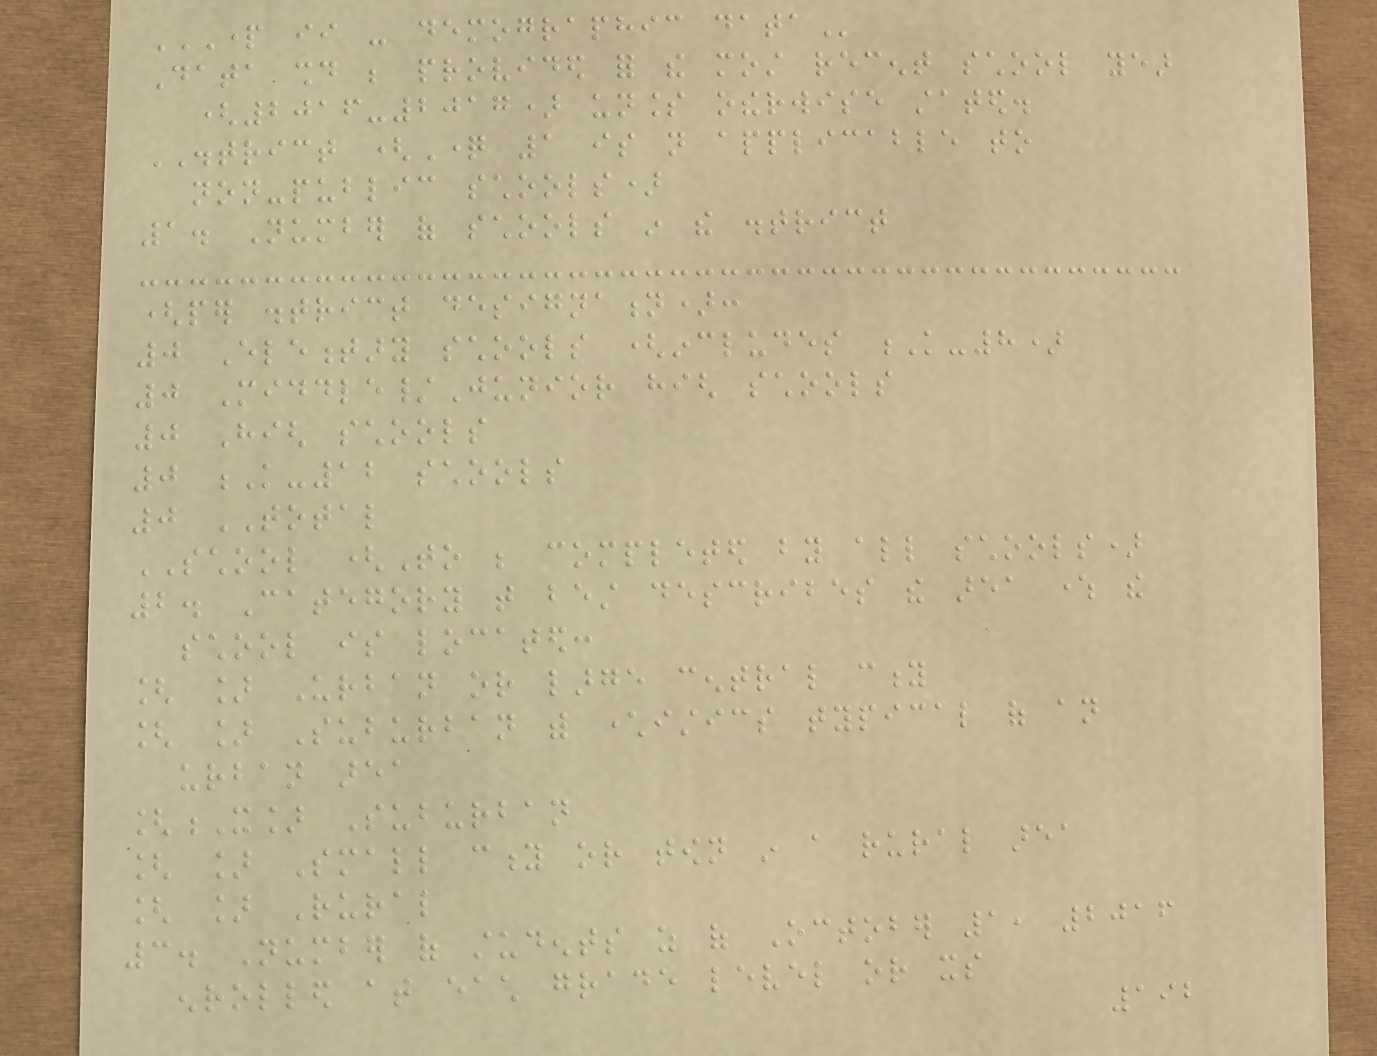PART II - DEMOGRAPHIC DATA
Data should be provided for the most recent school year
(2016-2017) unless otherwise stated.
DISTRICT (Question 1 is not applicable to
non-public schools)
1. Number of schools in the district
(per district designation):
0 Elementary schools (includes K-8)
0 Middle/Junior high schools
0 High schools
0 K-12 schools
0 TOTAL
SCHOOL (To be completed by all schools)
2. Category that best describes the area where the
school is located:
[ ] Urban or large central city
[ ] Suburban with characteristics typical of an
urban area
[X] Suburban
[ ] Small city or town in a rural area
[ ] Rural
3. Number of students as of October 1, 2016
enrolled at each grade level or its
192
